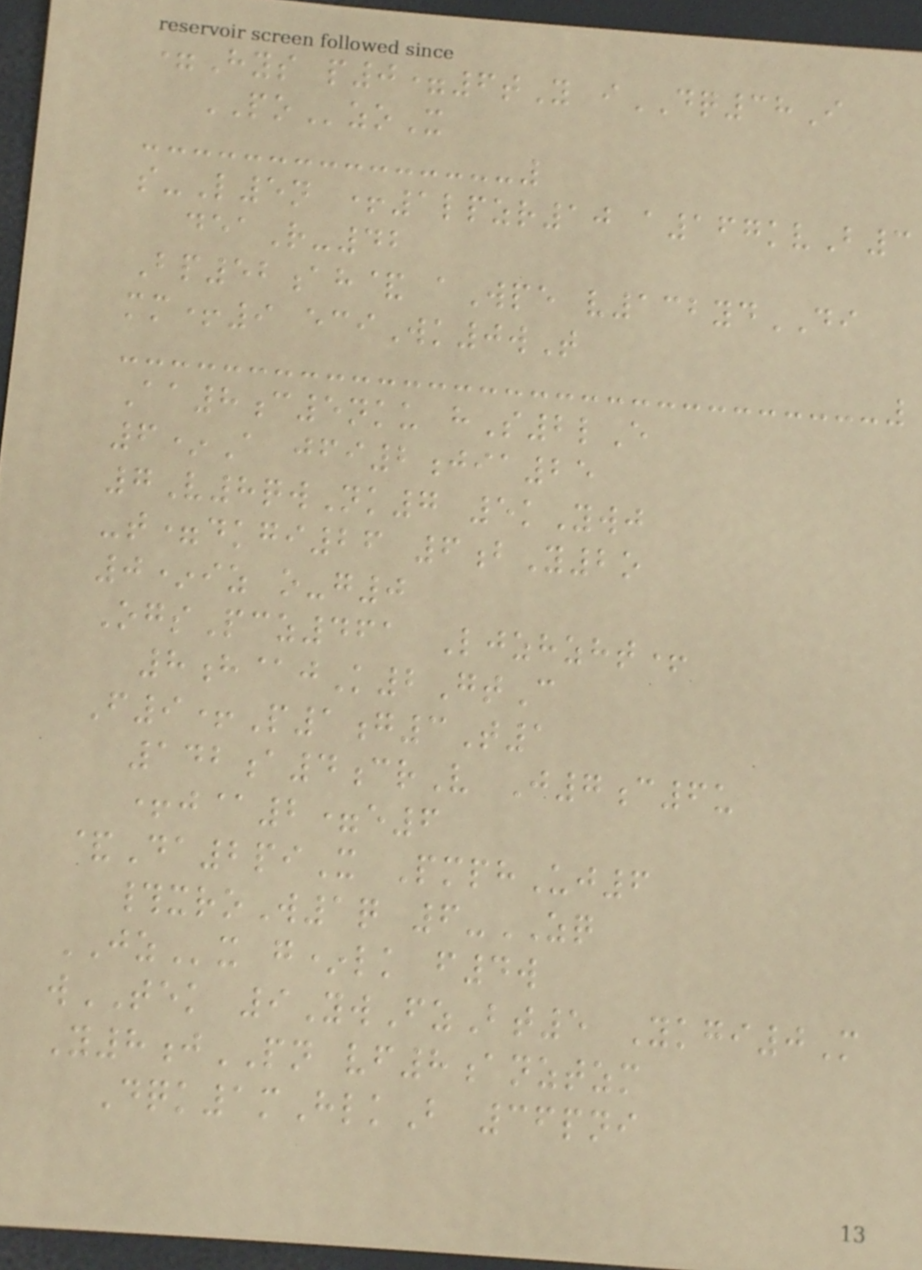=Hys p0=6tY iDQ38I
POzoX
s-L5n +1lpzr10 a167kvB3
deaR-42
Bp52ah& aWpe v132ydDI
mm+9 eciWk0wT
Aa8c5nku hS2lE
6*A jfi2jia25
7V8qwNk7 5kYwj
-t=dkgi26 6bY2o
0*iz o-g0
OgsPcz461 Ljzhzht+
8h@jK2GtC
F9+P1g3T1
142a4crV J7c6u
+j@2=e6
&Da2piX PmphUj6
#xroW1q 6-ZQ
JZx g*lk f4w
wTEK 9YwFzBt5 Ykgi0M
Y8jPN vf8anztzm
Dqk1mHlkB 36pni
